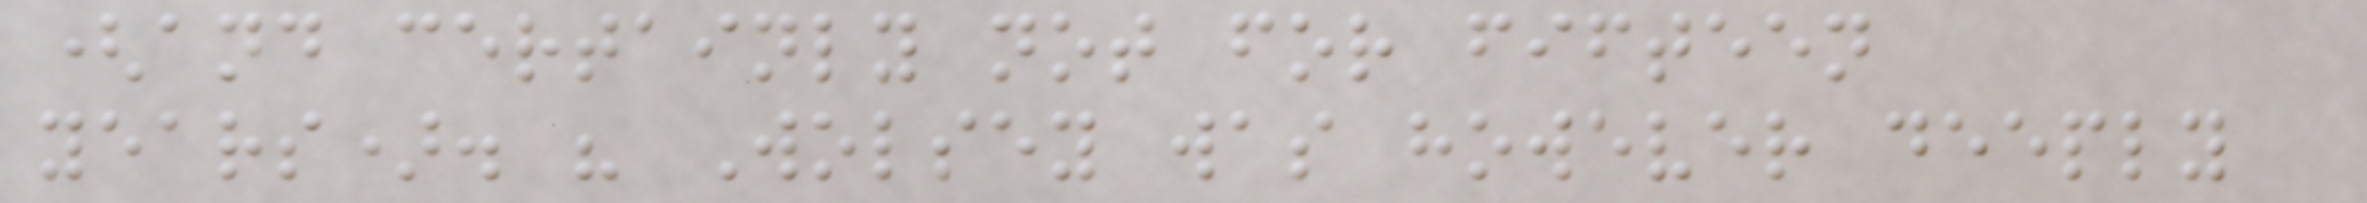(and certainly not for fifteen
years). " Wolsey was however deeply
